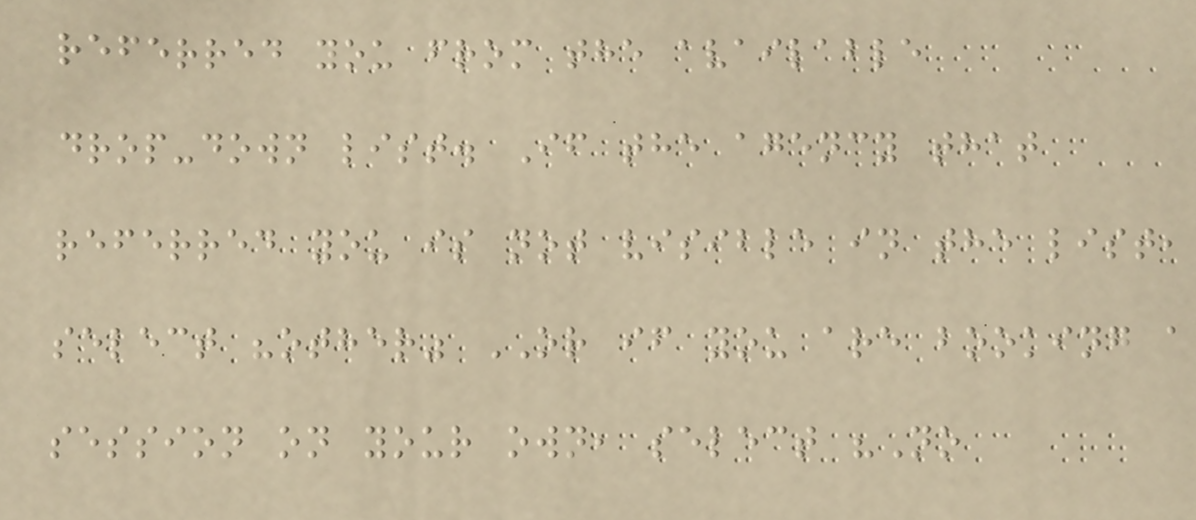referred you from the available
drop-down list. If the agency that
referred you is not visible in the list,
select "other" OR if you are booking a
session on your own, select "No
